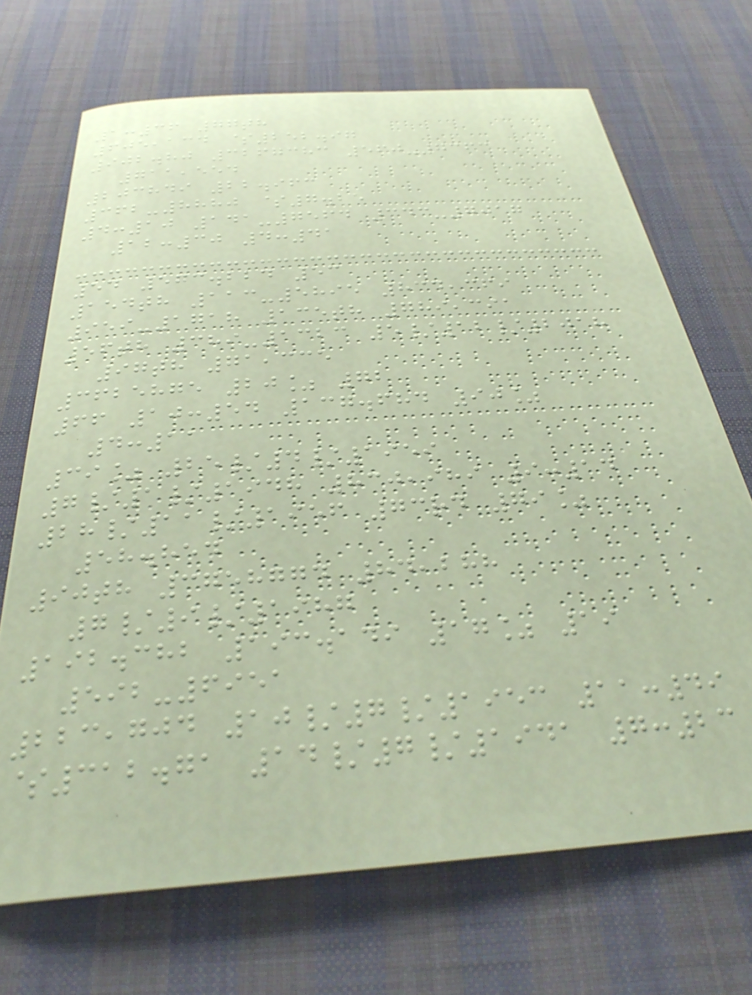1:36 77th
605,134 $252.97
902.80 3267383 560-7363
711,554
203849 22.963
362-8880 $7.25
4:10 141-7564 343-7017
12:30 4:41
54 573.224 53
154th 113-5895 834,369
959-1718 135th 789,391
56th 389-1323 5/12/2018
97th 71,335
3625875 20% 72
66 10:54 137.684 90%
4:11
39% 25/4/1959
7/1/1948 830,989 9:14
28/11/1956 73rd 79%
58.854
90th 3758774 84,288
7/9/1987
192.382 193.149 17% 19
592-6951
223,704 10/7/1953 11:49
$312.71 14/7/1941 7:23
